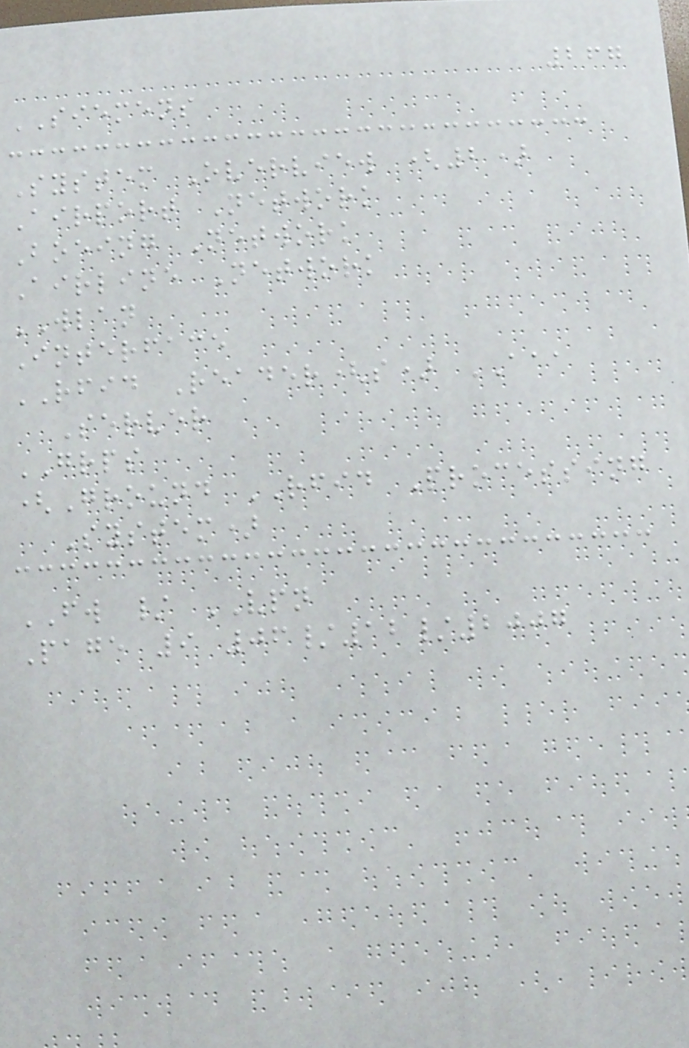267
SIEMENS
System Overview (2)
Airport Network
Boeing Network
Airline Network
WLAN
Interface
RFID Reader(s) AAA
Server
GRPS
(Ground RFID Processing
System)
FW / VPN
Page 9 06/12/2007
